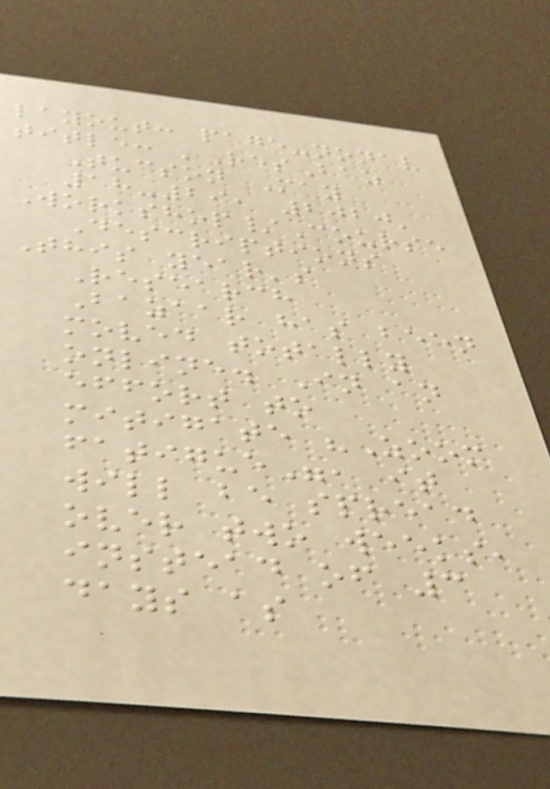layout: page-nonav
title: 'ResBaz
Tucson May
18-29, 2020'
Workshop/Course
Descriptions
This year's
Research
Bazaar has been
moved totally
online. In an
effort to
mitigate "Zoom
fatigue", it
will be spread
over two weeks,
instead of 3
days as
